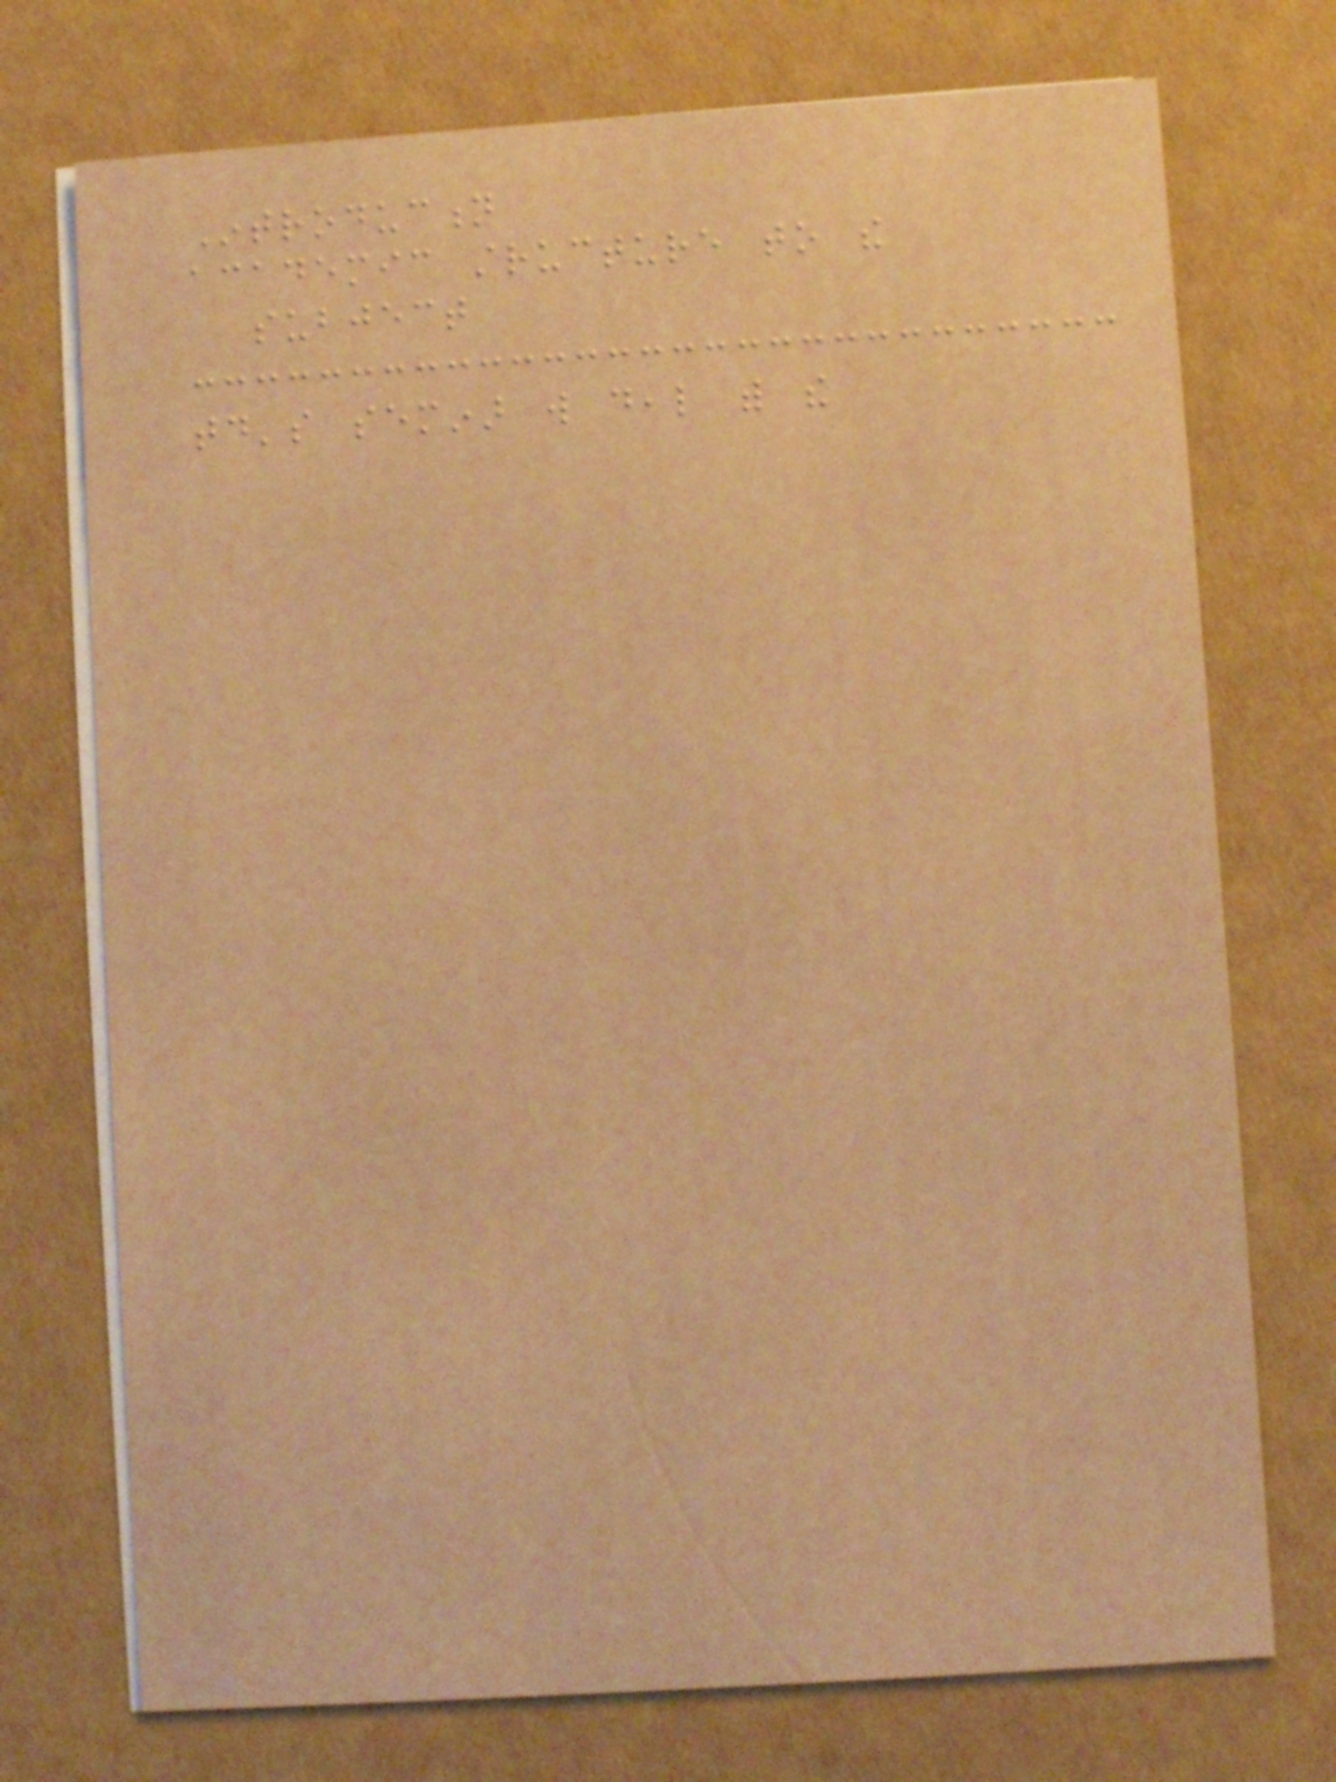Introduction
academic structure to the
subject
today's seminar will deal with the
